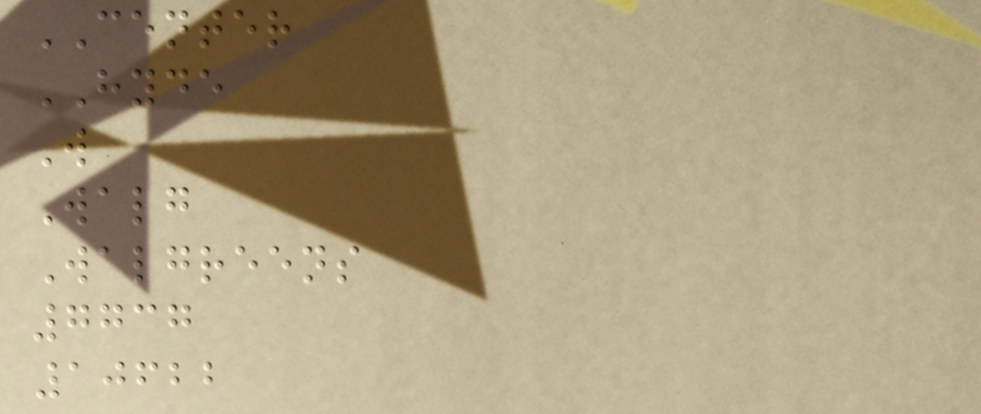CENTER
HYDE
W
Walg
Walgreens
7737
10622
